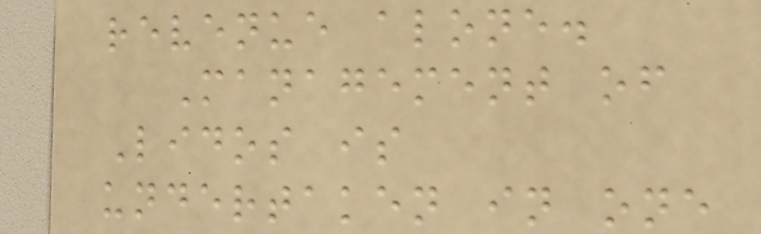revenue alone.
Management of
Lidos is
undertaken in one
